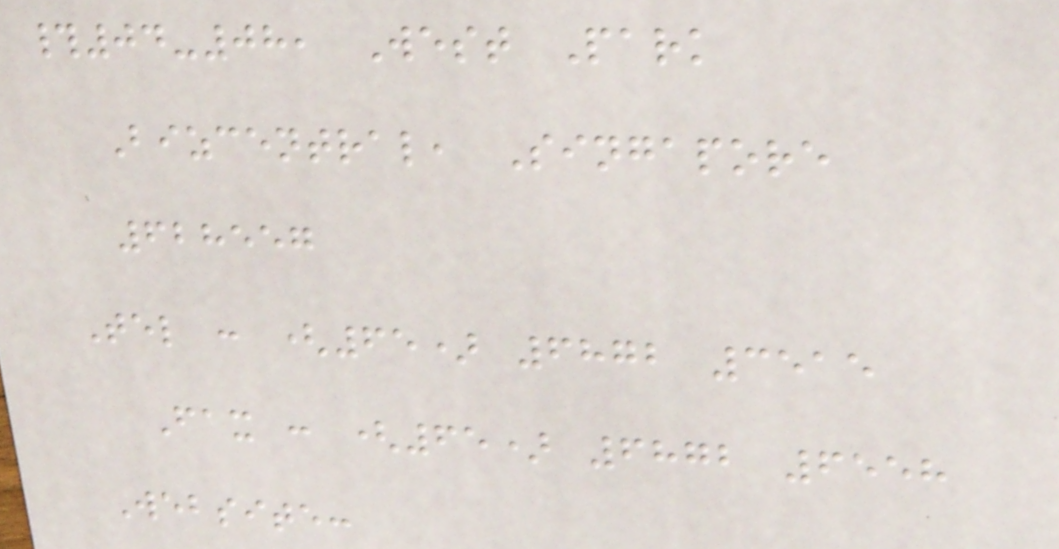#04-08, West Park
Bizcentral, Singapore
628557
Tel : (65) 6872 3515
Fax : (65) 6872 6558
Website:
